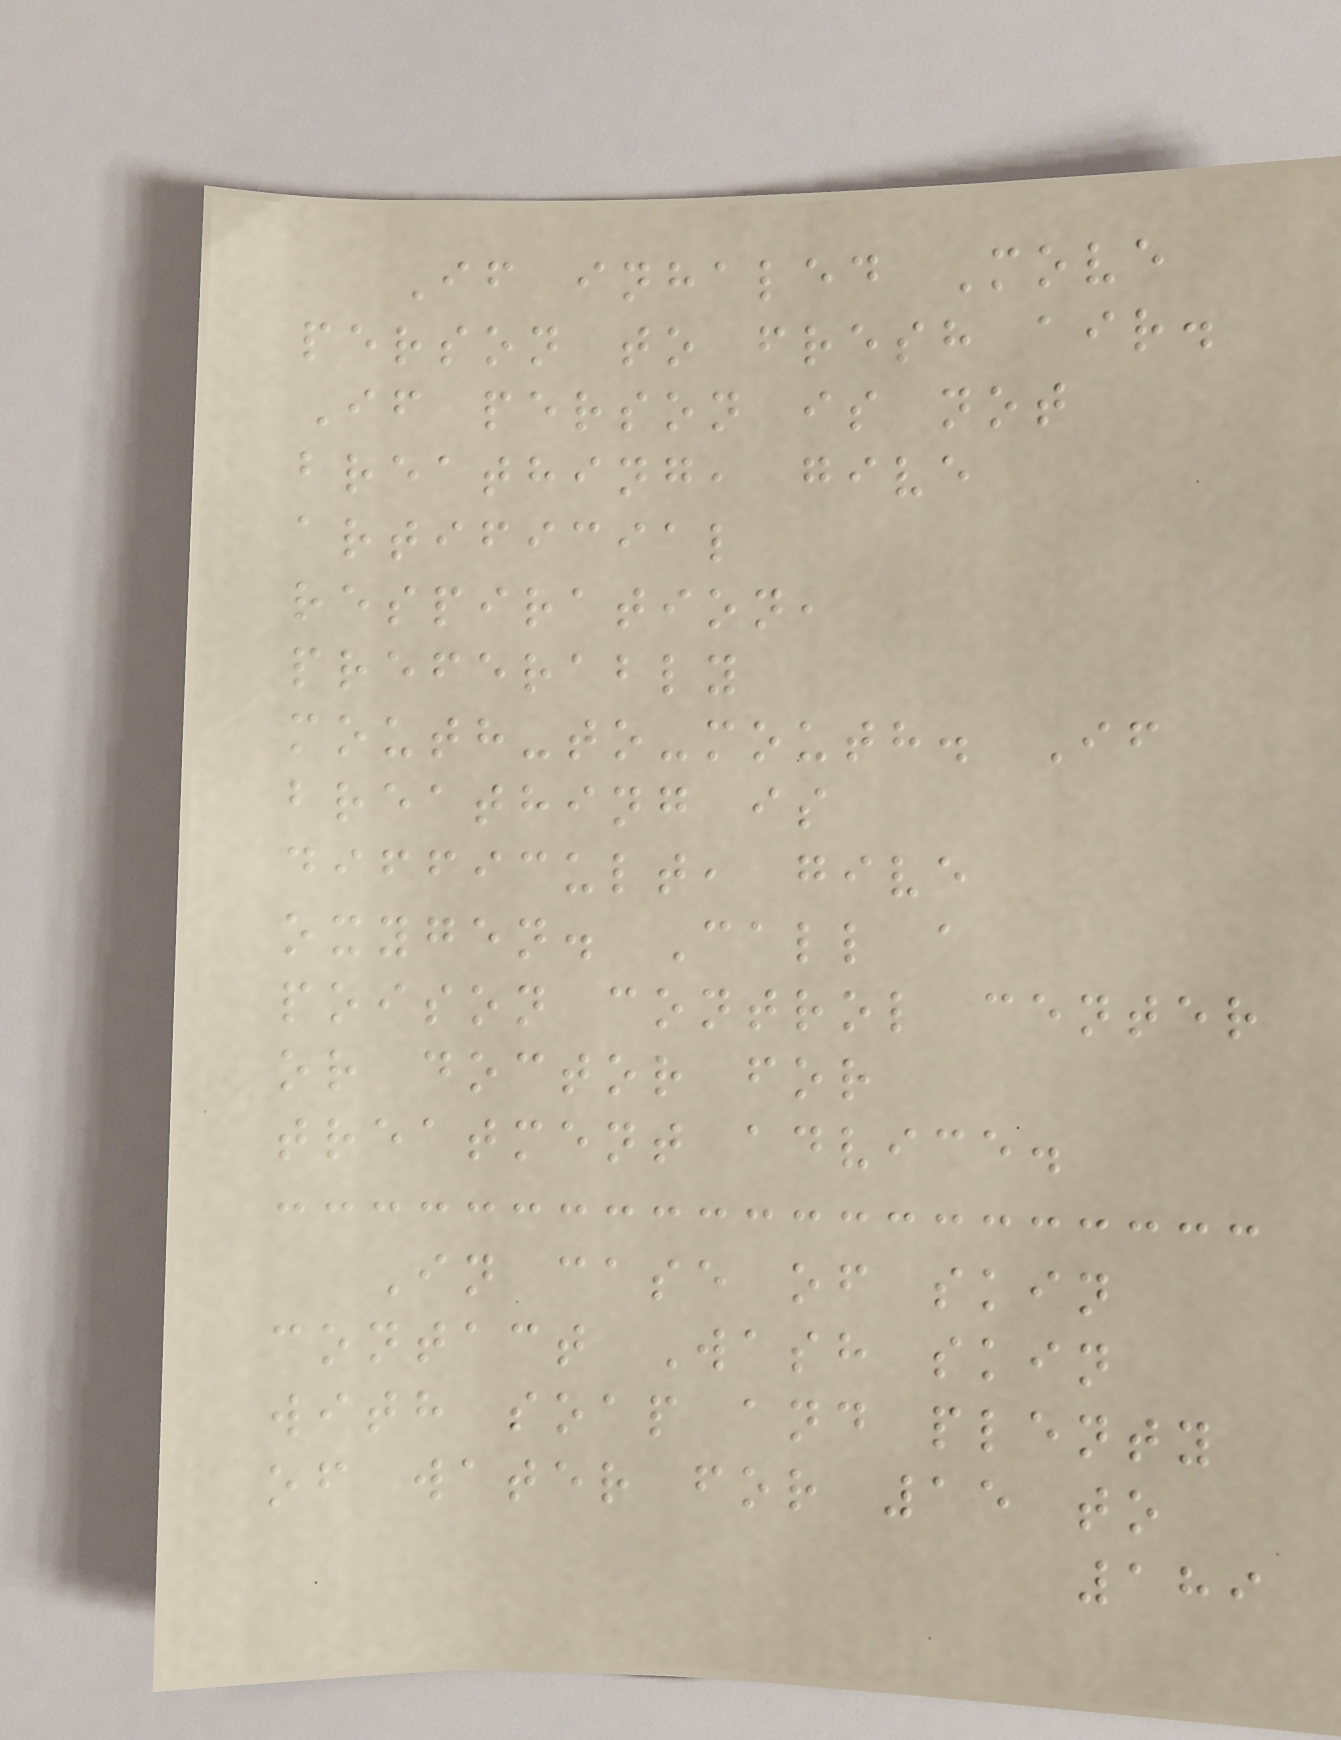If inhaled Move
person to fresh air.
If person is not
breathing, give
artificial
respiration,
preferably
mouth-to-mouth. If
breathing is
difficult, give
oxygen. Call a
poison control center
or doctor for
treatment advice.
In case of skin
contact Wash skin
with soap and plenty
of water for 15 to
189
